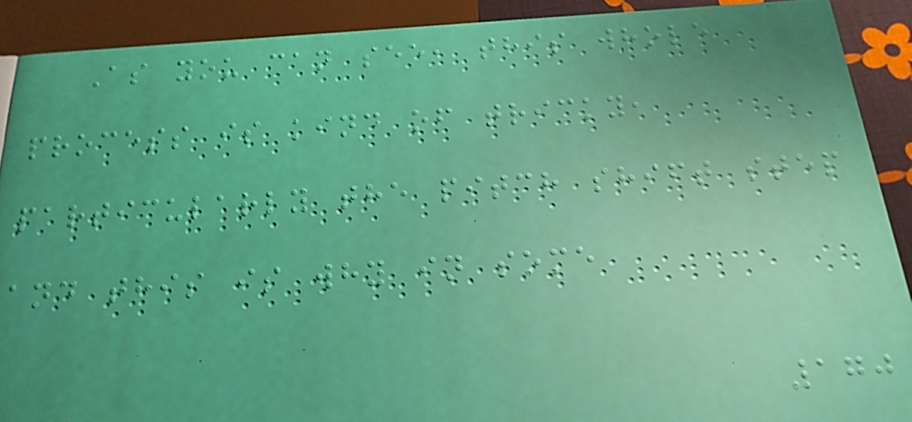As you can see, this whole
process is kind of tricky,
particularly the pitch shift step
and this is why in some
170
